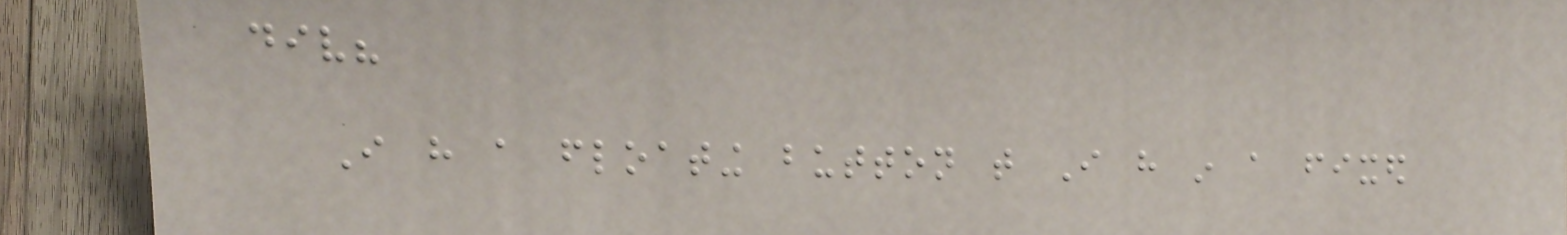div?
I have a floating button that I have in a fixed
